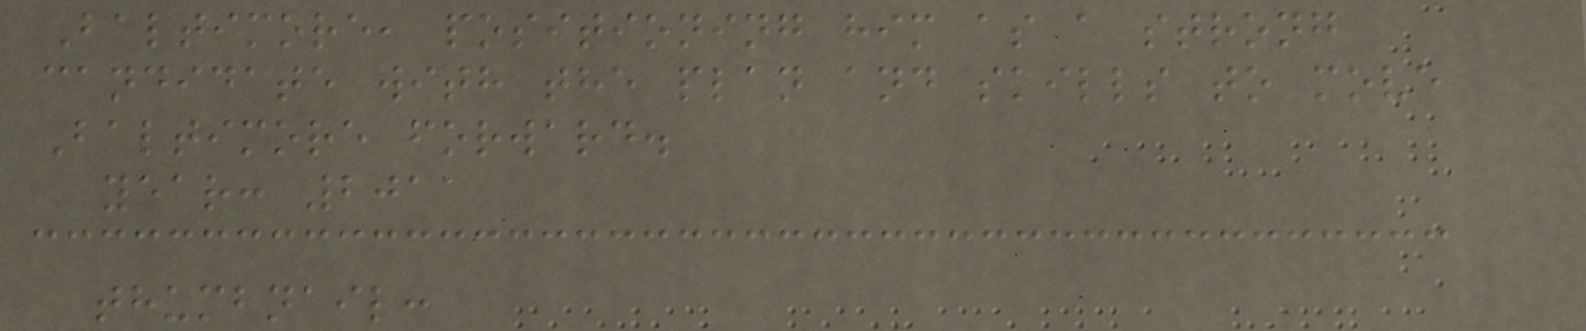Baltimore, positioning him as a strong
candidate with the plan and skills to move
Baltimore forward.
year: 2011
thumbnail:
